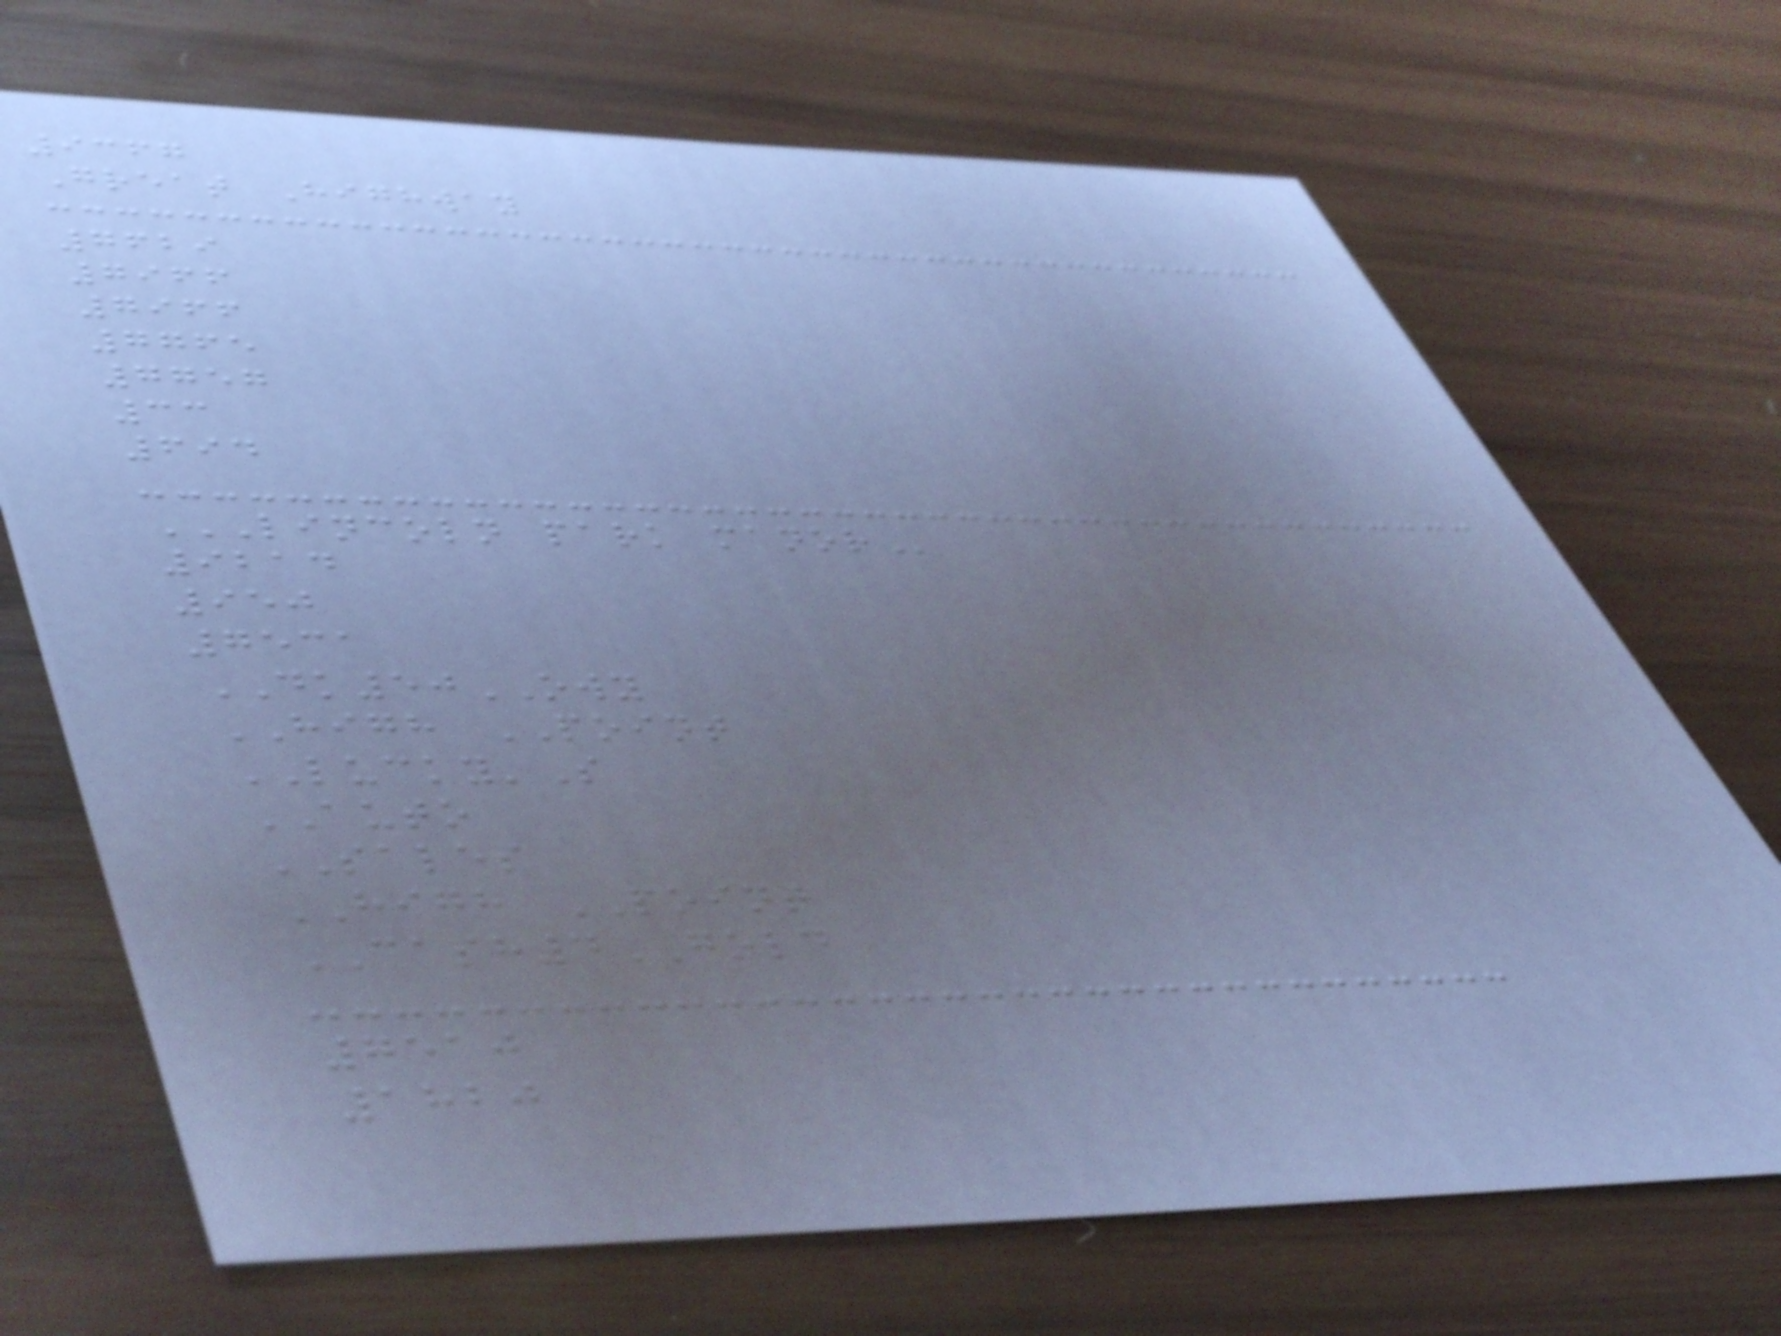9367
Great Highway
7629
7966
7966
7765
7757
33
694
LINCOLN PARK MANOR
9214
950
7531
DK50OWY
HIGH POINT
LUCKY'S
AUTO
SALES
HIGH POINT
CASH4GOLD
7510
1820
